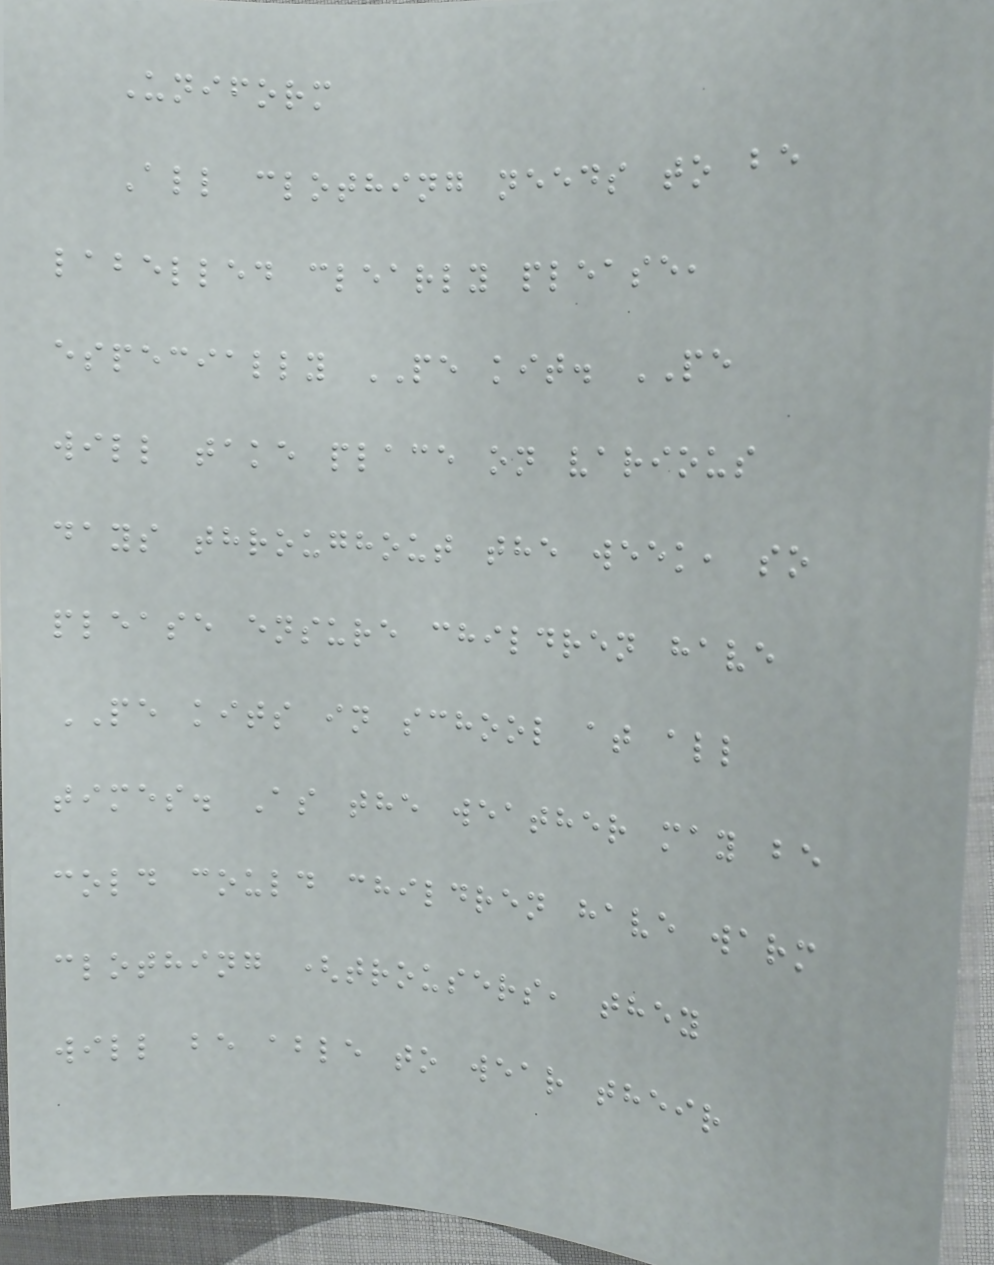Uniform
All clothing needs to be
labelled clearly please,
especially PE kit. PE
will take place on various
days throughout the week, so
please ensure children have
PE kits in school at all
times. As the weather may be
cold could children have warm
clothing (trousers, they
will be able to wear their
